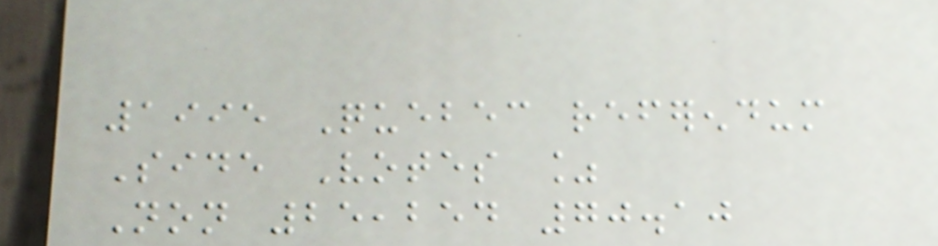1995 Quebec referendum
Side Votes %
Non 25,254 70.10
